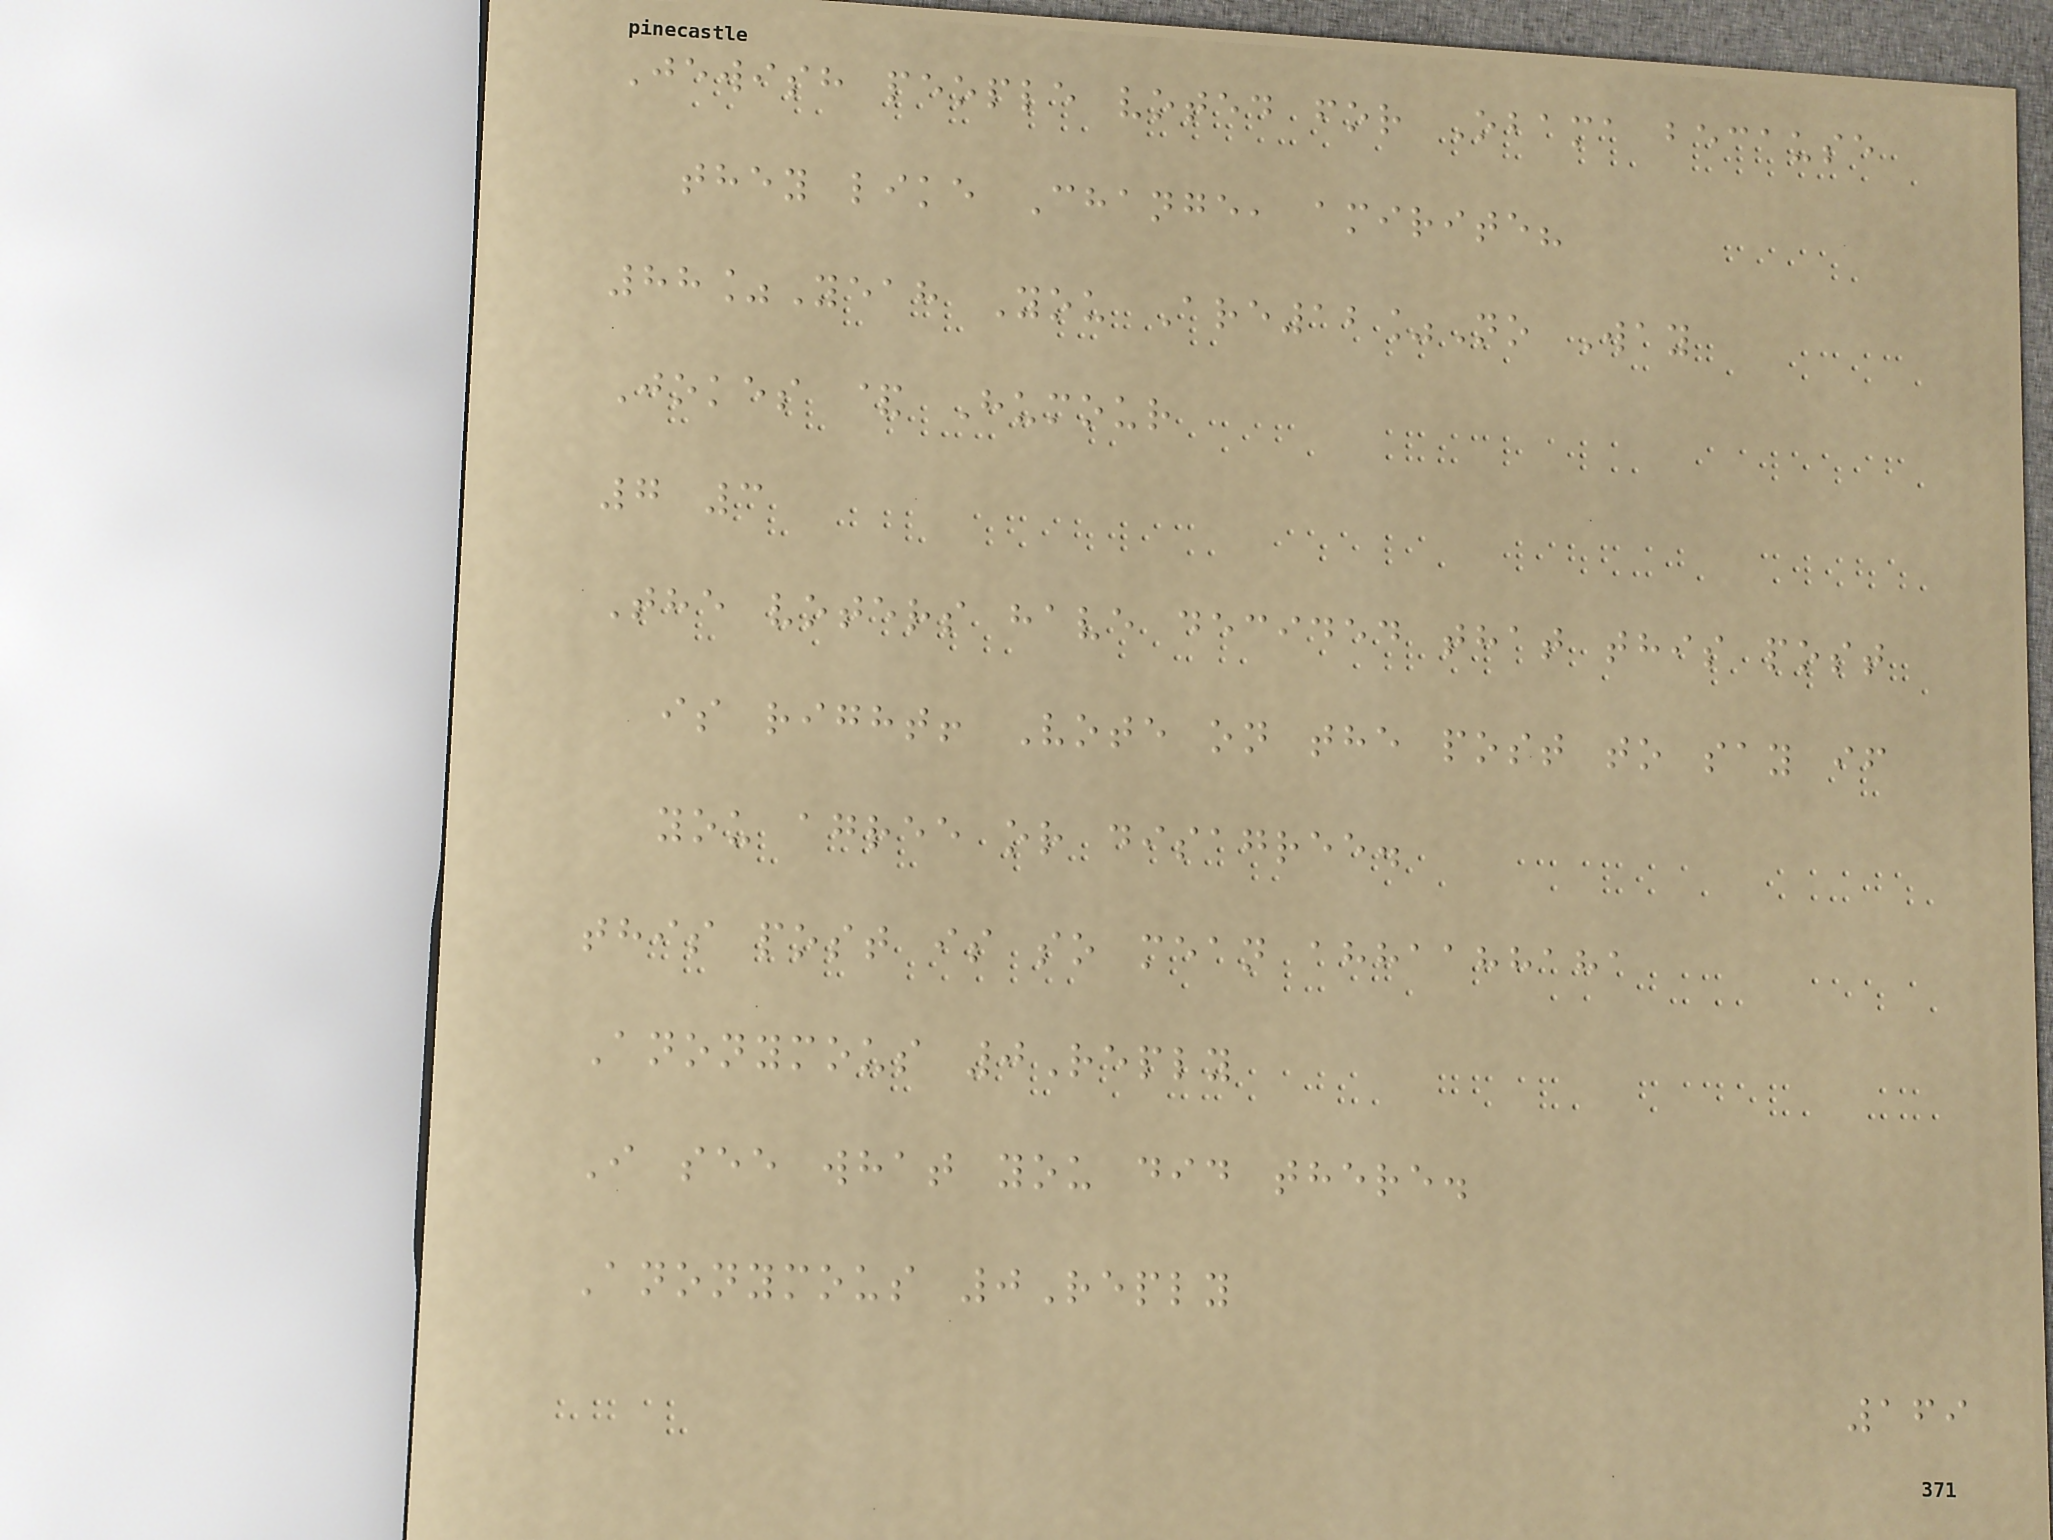Jewish people voted for Obama because
they like Change, amirite?
88%Yeah You Are12%No Way
Jokes & Humour
7 3
The voters have decided that this post
is right! Vote on the post to say if
you agree or disagree.
this post is so mean ahhaahhaha
Anonymous 0Reply
I see what you did there.
Anonymous 0Reply
169
